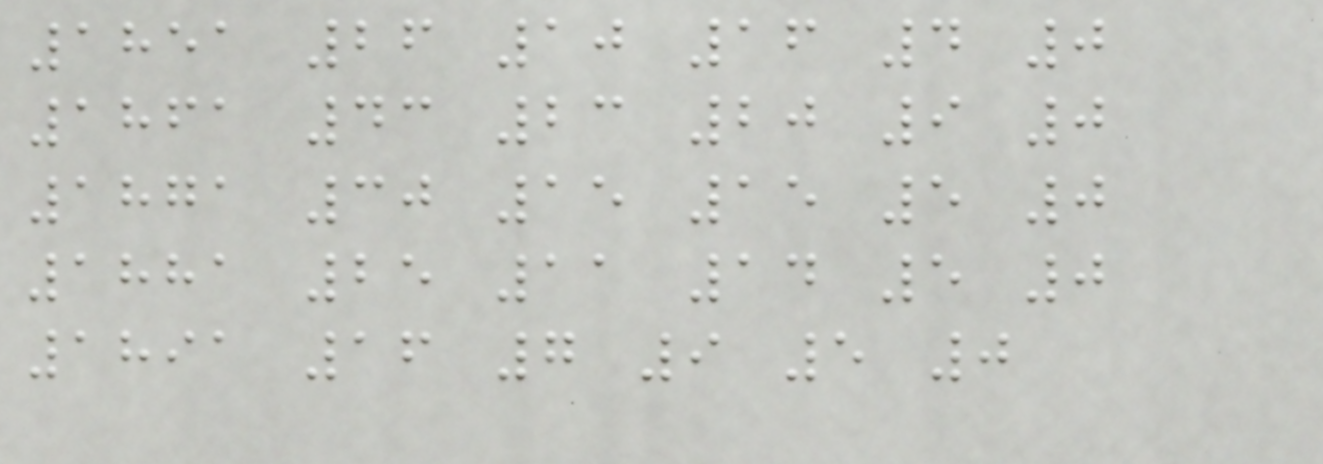1851 26 10 16 4 0
1861 43 23 20 9 0
1871 30 15 15 5 0
1881 25 11 14 5 0
1891 16 7 9 5 0
